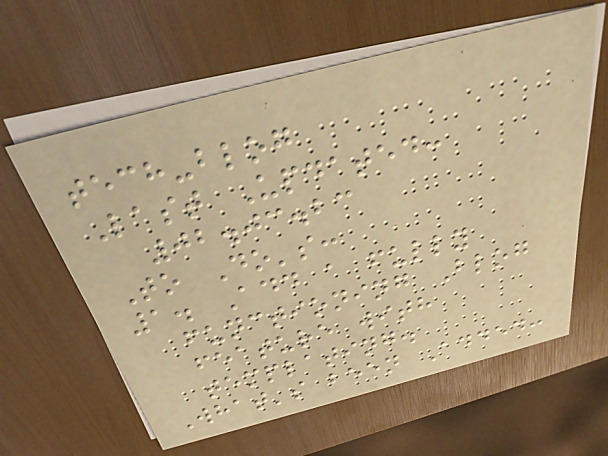tech-blog
Last Updated:
02.03.23
To Do's:
1. Add a fully
functioning Blog
feature with
templating.
What's been Added:
